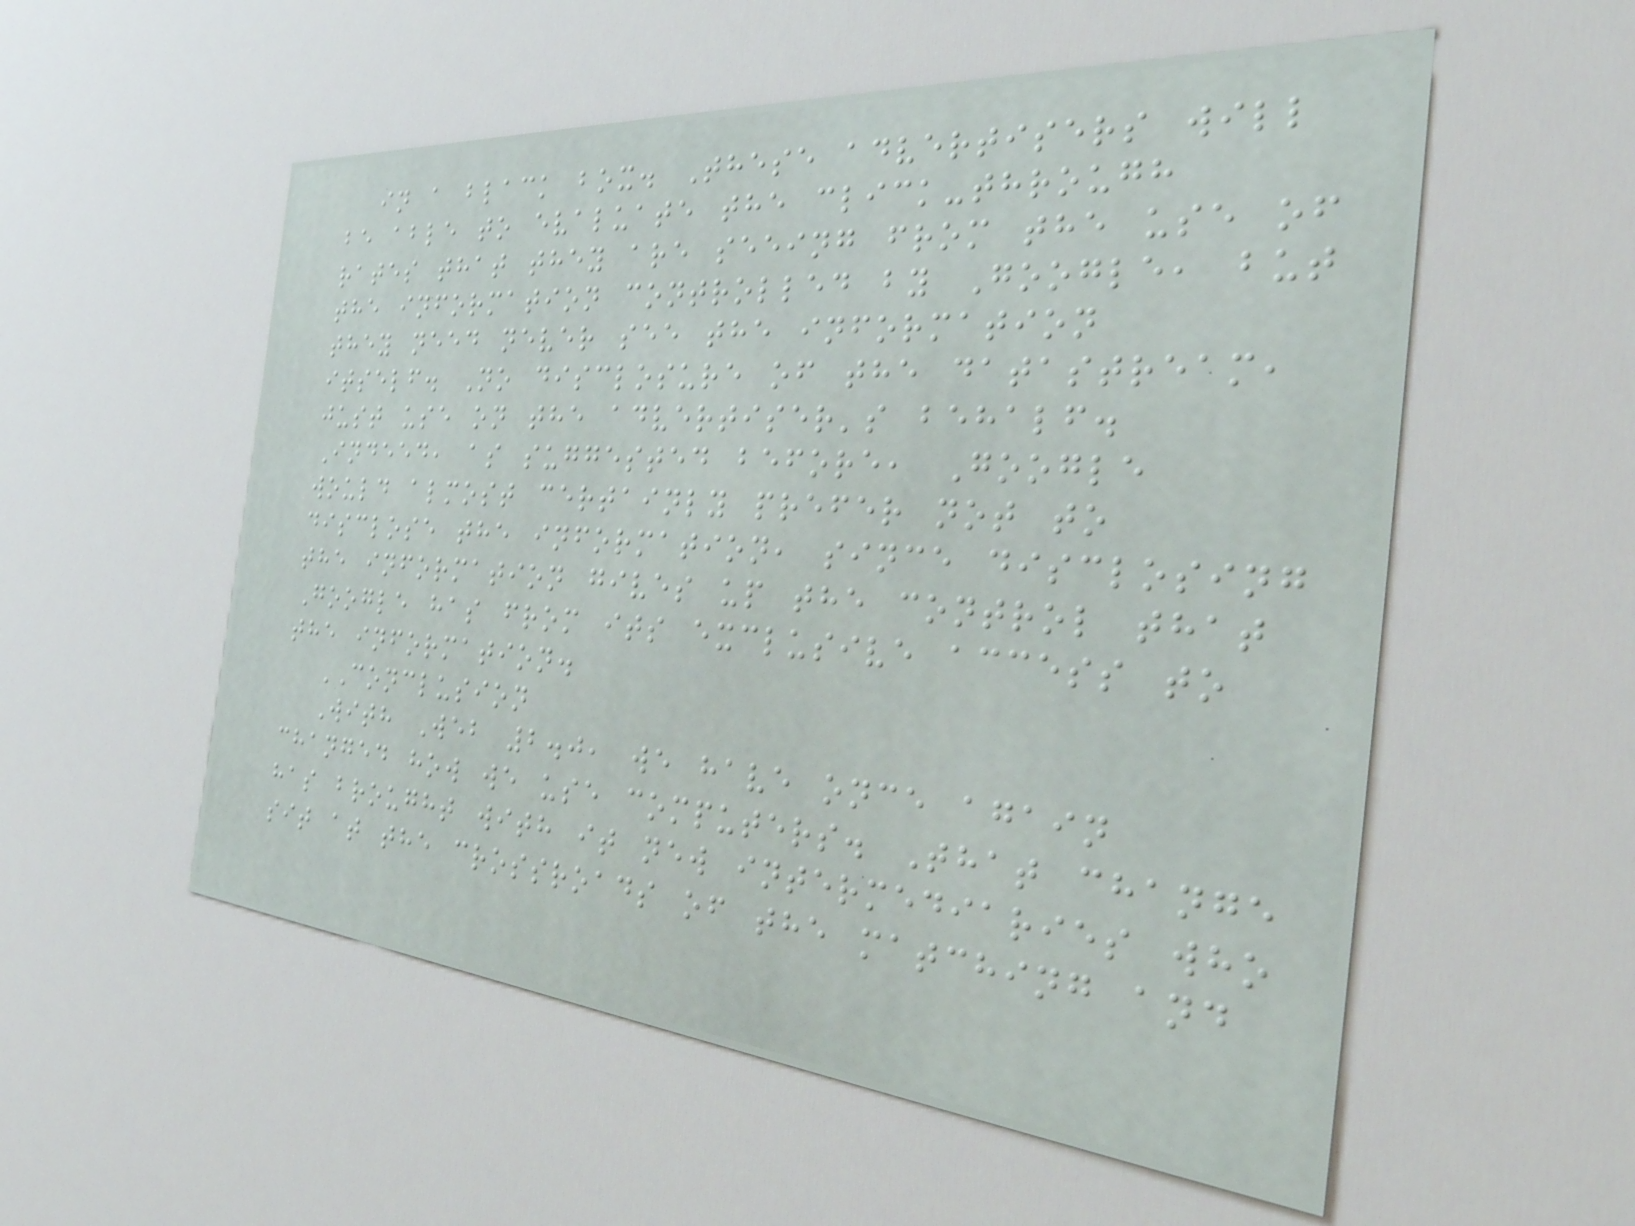in a black box. These advertisers will
be able to evaluate the click-through
rates that they are seeing from the use of
the information controlled by Google, but
they need never see the information
itself. No disclosure of the datastream,
just use on the advertiser's behalf.
Indeed, as suggested before, Google
would almost certainly prefer not to
disclose the information, since disclosing
the information gives up the control that
Google has from its exclusive access to
the information.
CONCLUSION
With Web 2.0, we have once again
changed how we use computers. That change
has brought with it new intermediaries who
sit at the crossroads of the matching and
